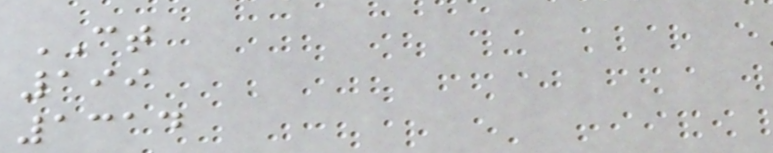CT
199
1314
